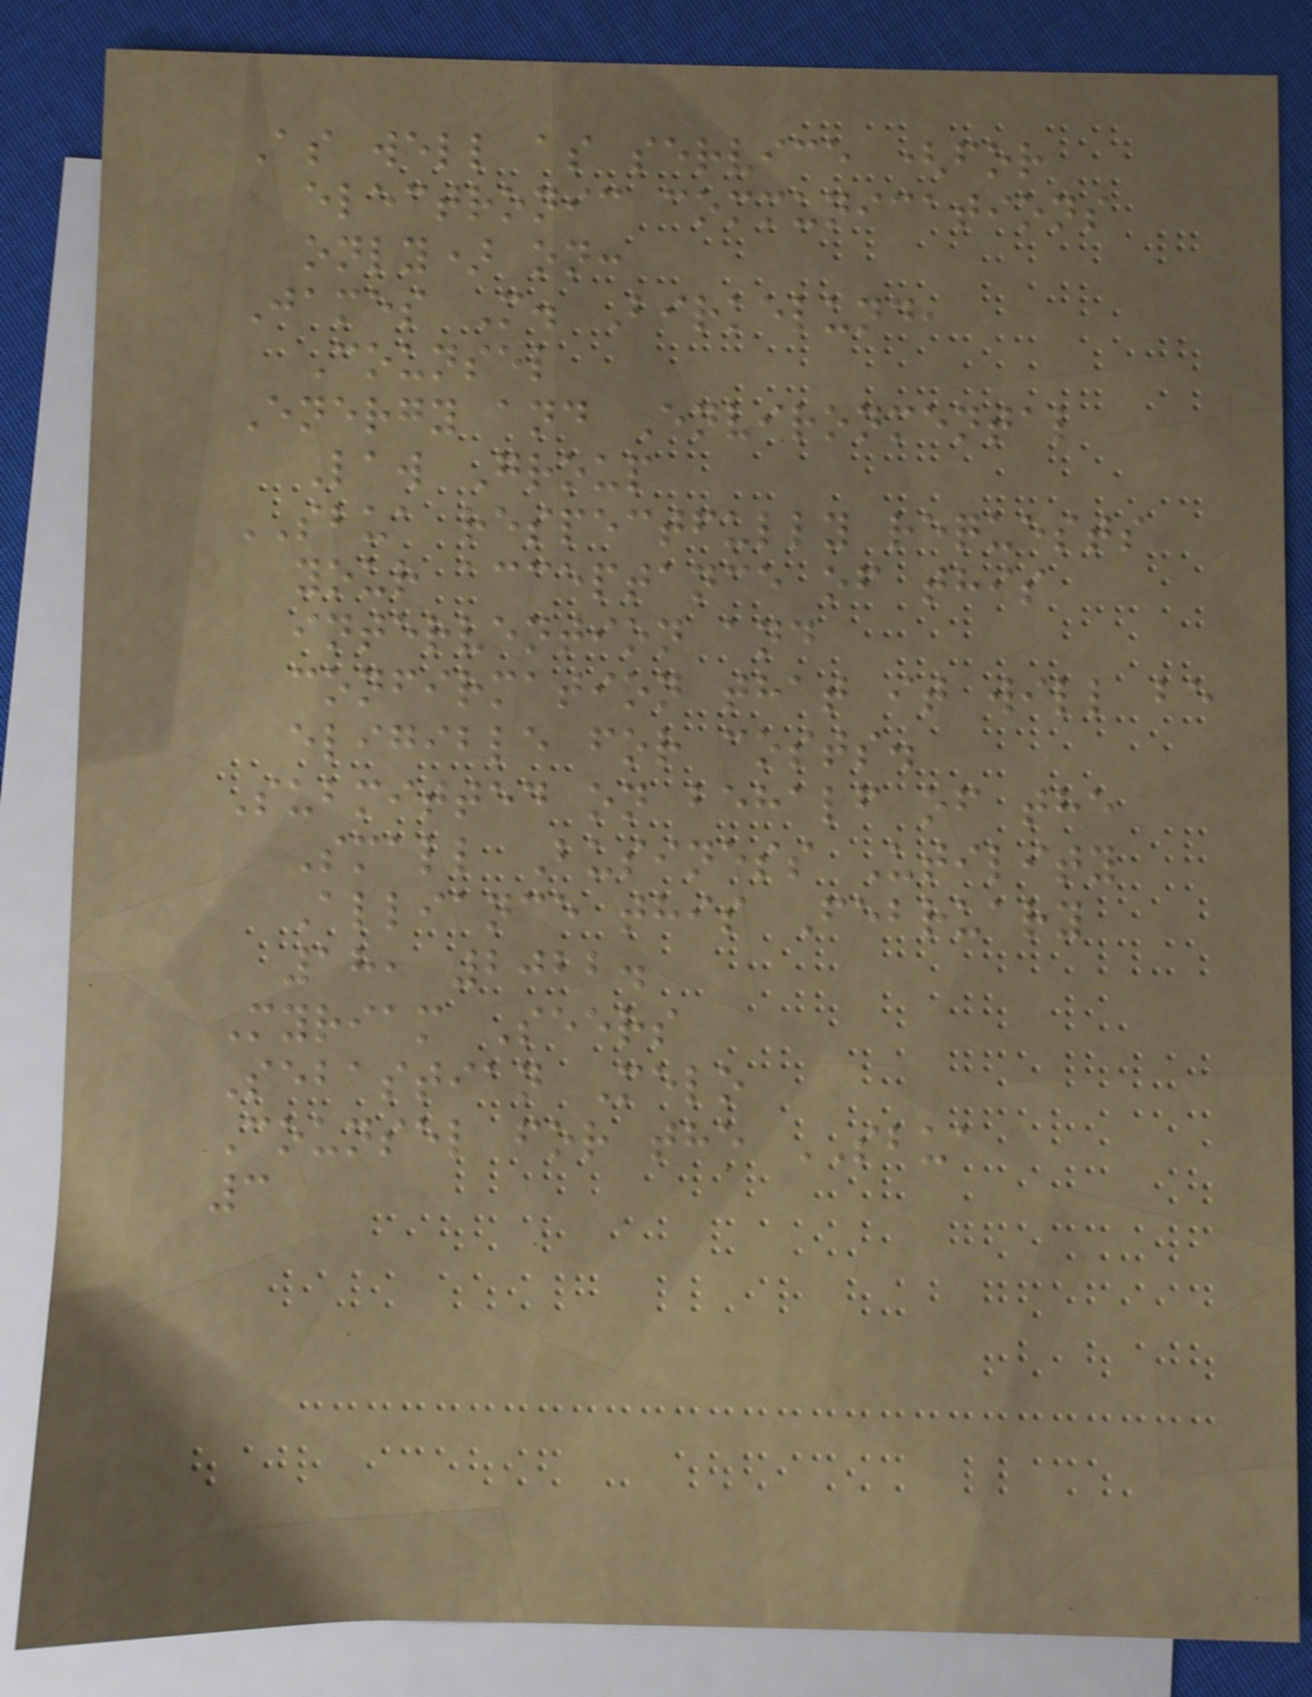As well as service (for
electronic communications
only) on:
James M. Birkelund,
Counsel
Energy and Environmental
Law Group
SBUA respectfully requests
your acceptance of this
intervention and
confirmation that it will be
eligible for costs.
Submitted on behalf of the
Small Business Utility
Alliance this February
18, 2022.
Myriam Seers
Sebastian Melo
Counsel for the SBUA
3
